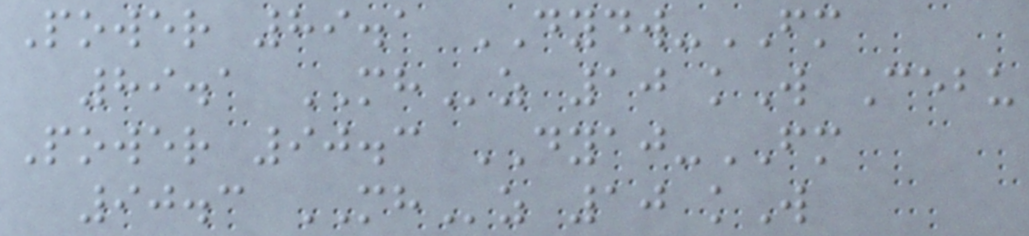Power 89.1 DYDW-FM
89.1 MHz 10 kW Cebu
Power 90.3 DYAJ-FM
90.3 MHz 10 kW
